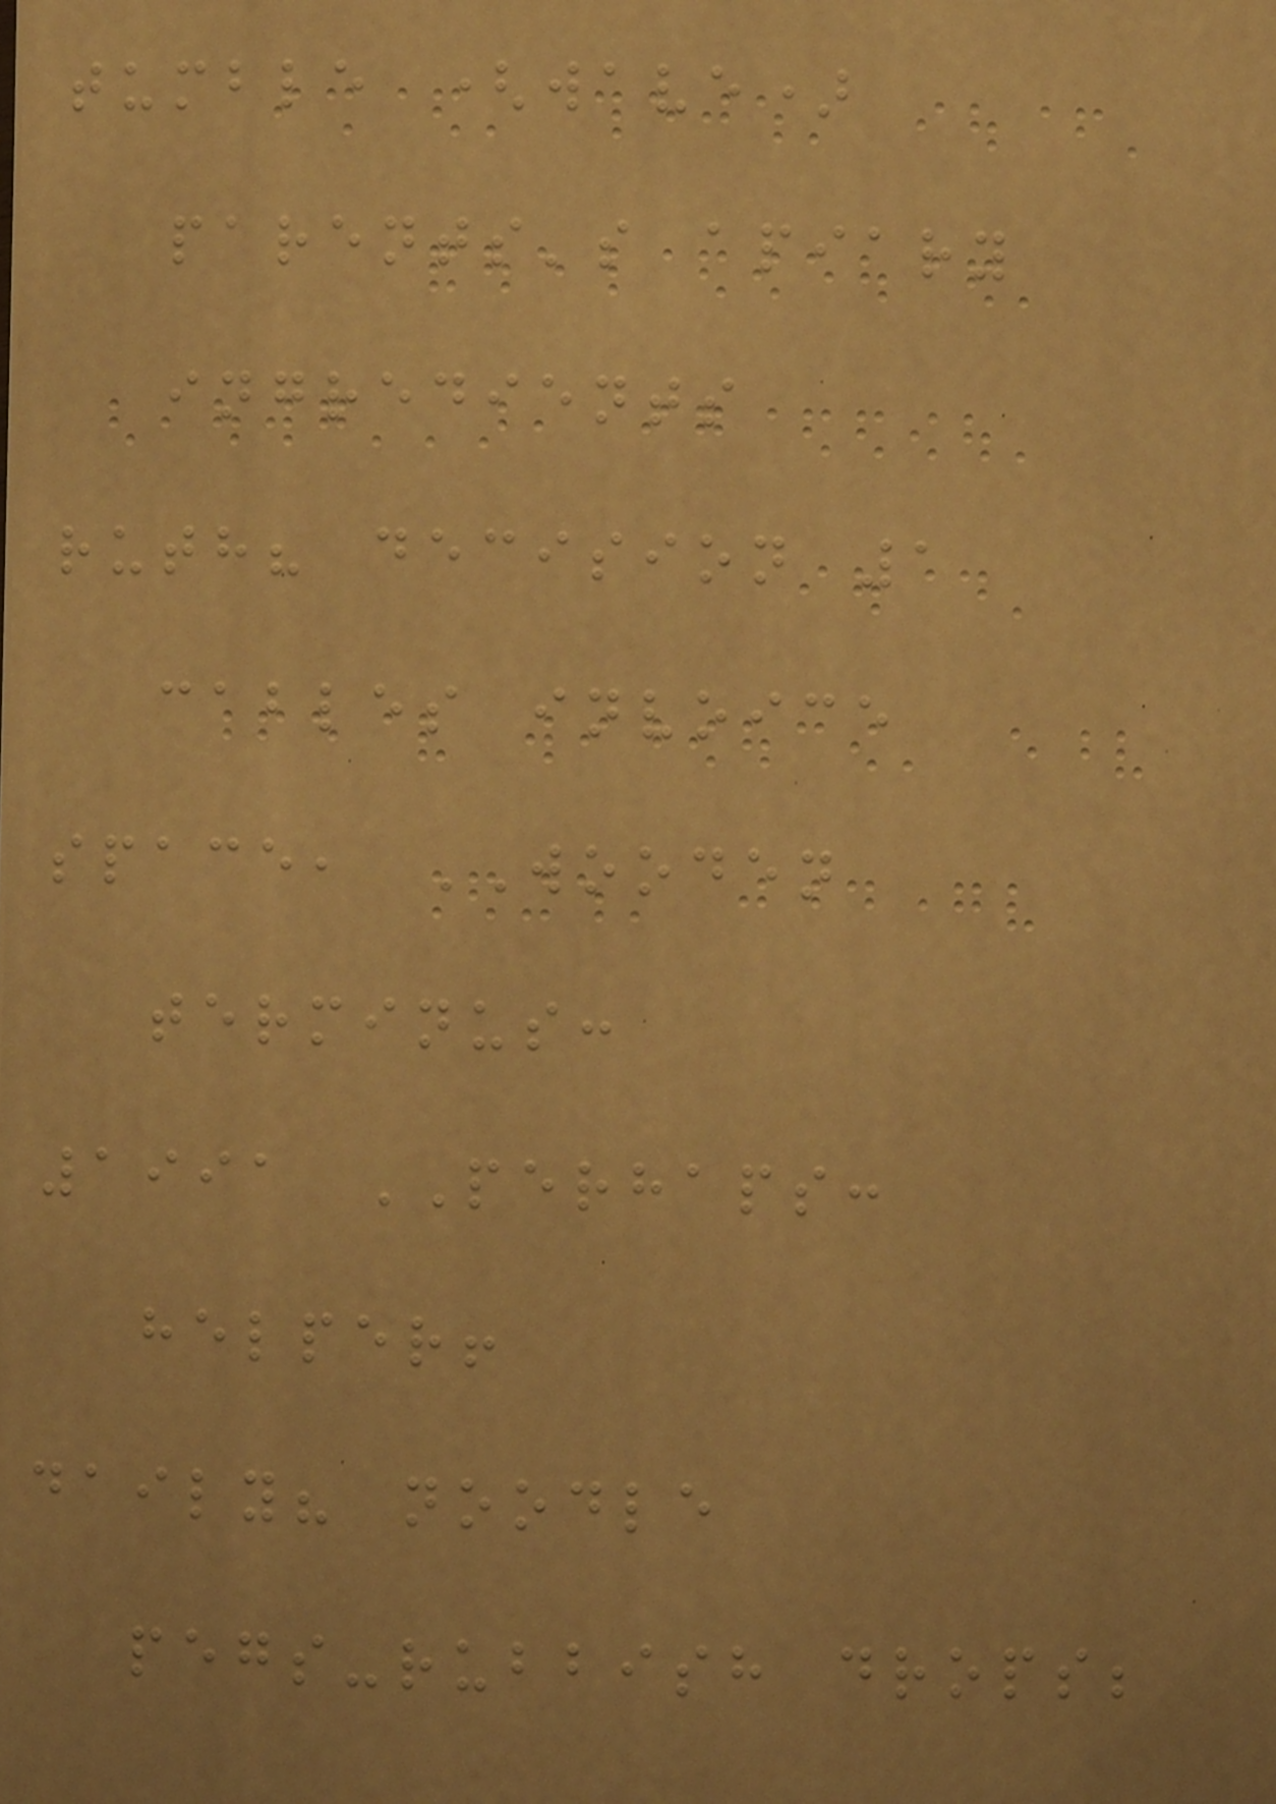tumble (wave)
parents's apiary
ingredients
ruth? decision 1
cables invoice
space, WOODEN
terminus:
1991 PERHAPS:
helper!
daily? noodle
pegs-rubbish drops;
